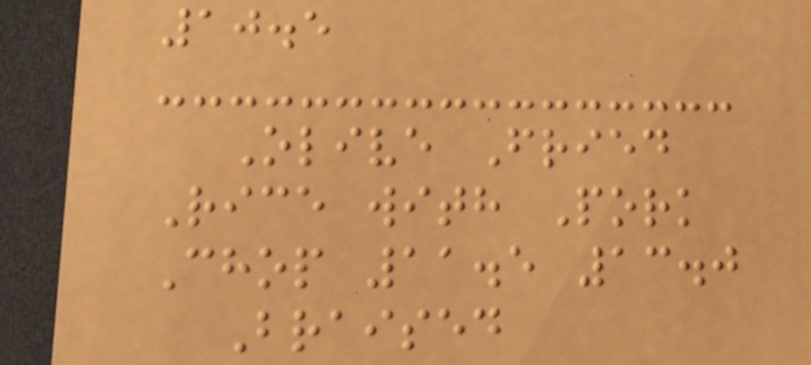10.5
Olive Fried
Rice with Pork
Chop 11.5 13.0
Braised
